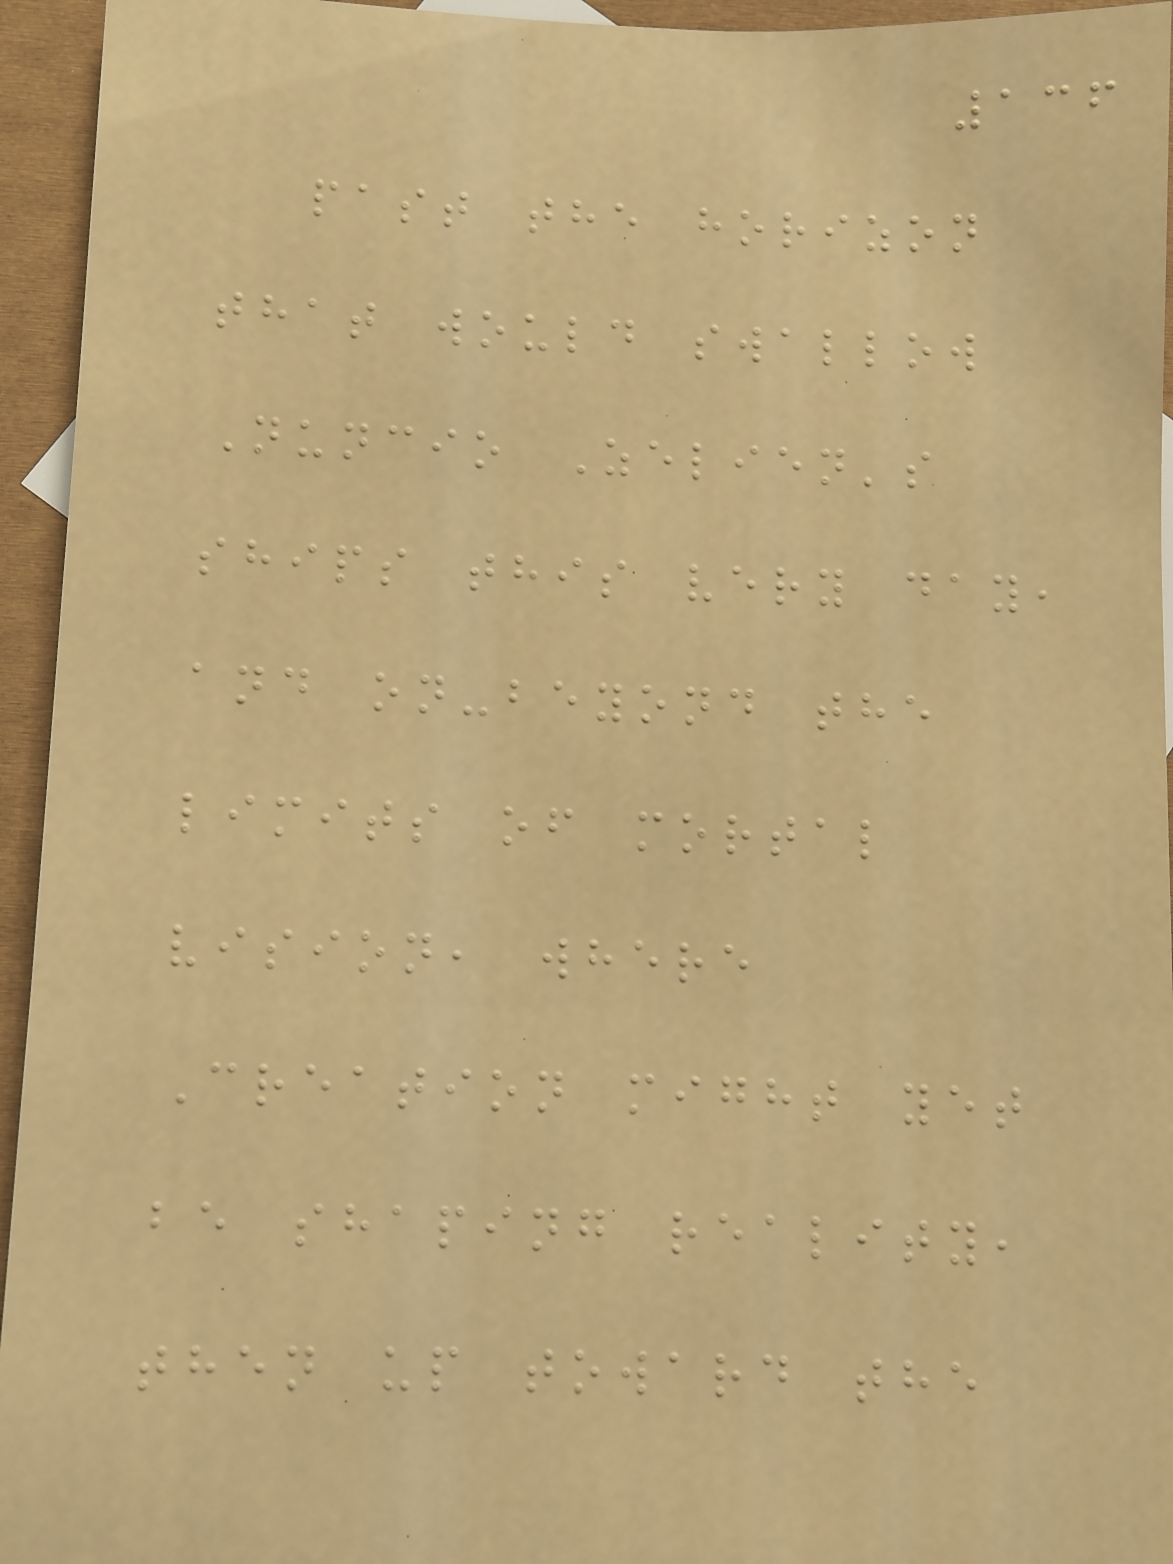136
past the horizon
that would swallow
Nuncio Zelien's
ships this very day,
and on-beyond the
limits of mortal
vision, where
Creation might yet
be shaping reality,
then up toward the
